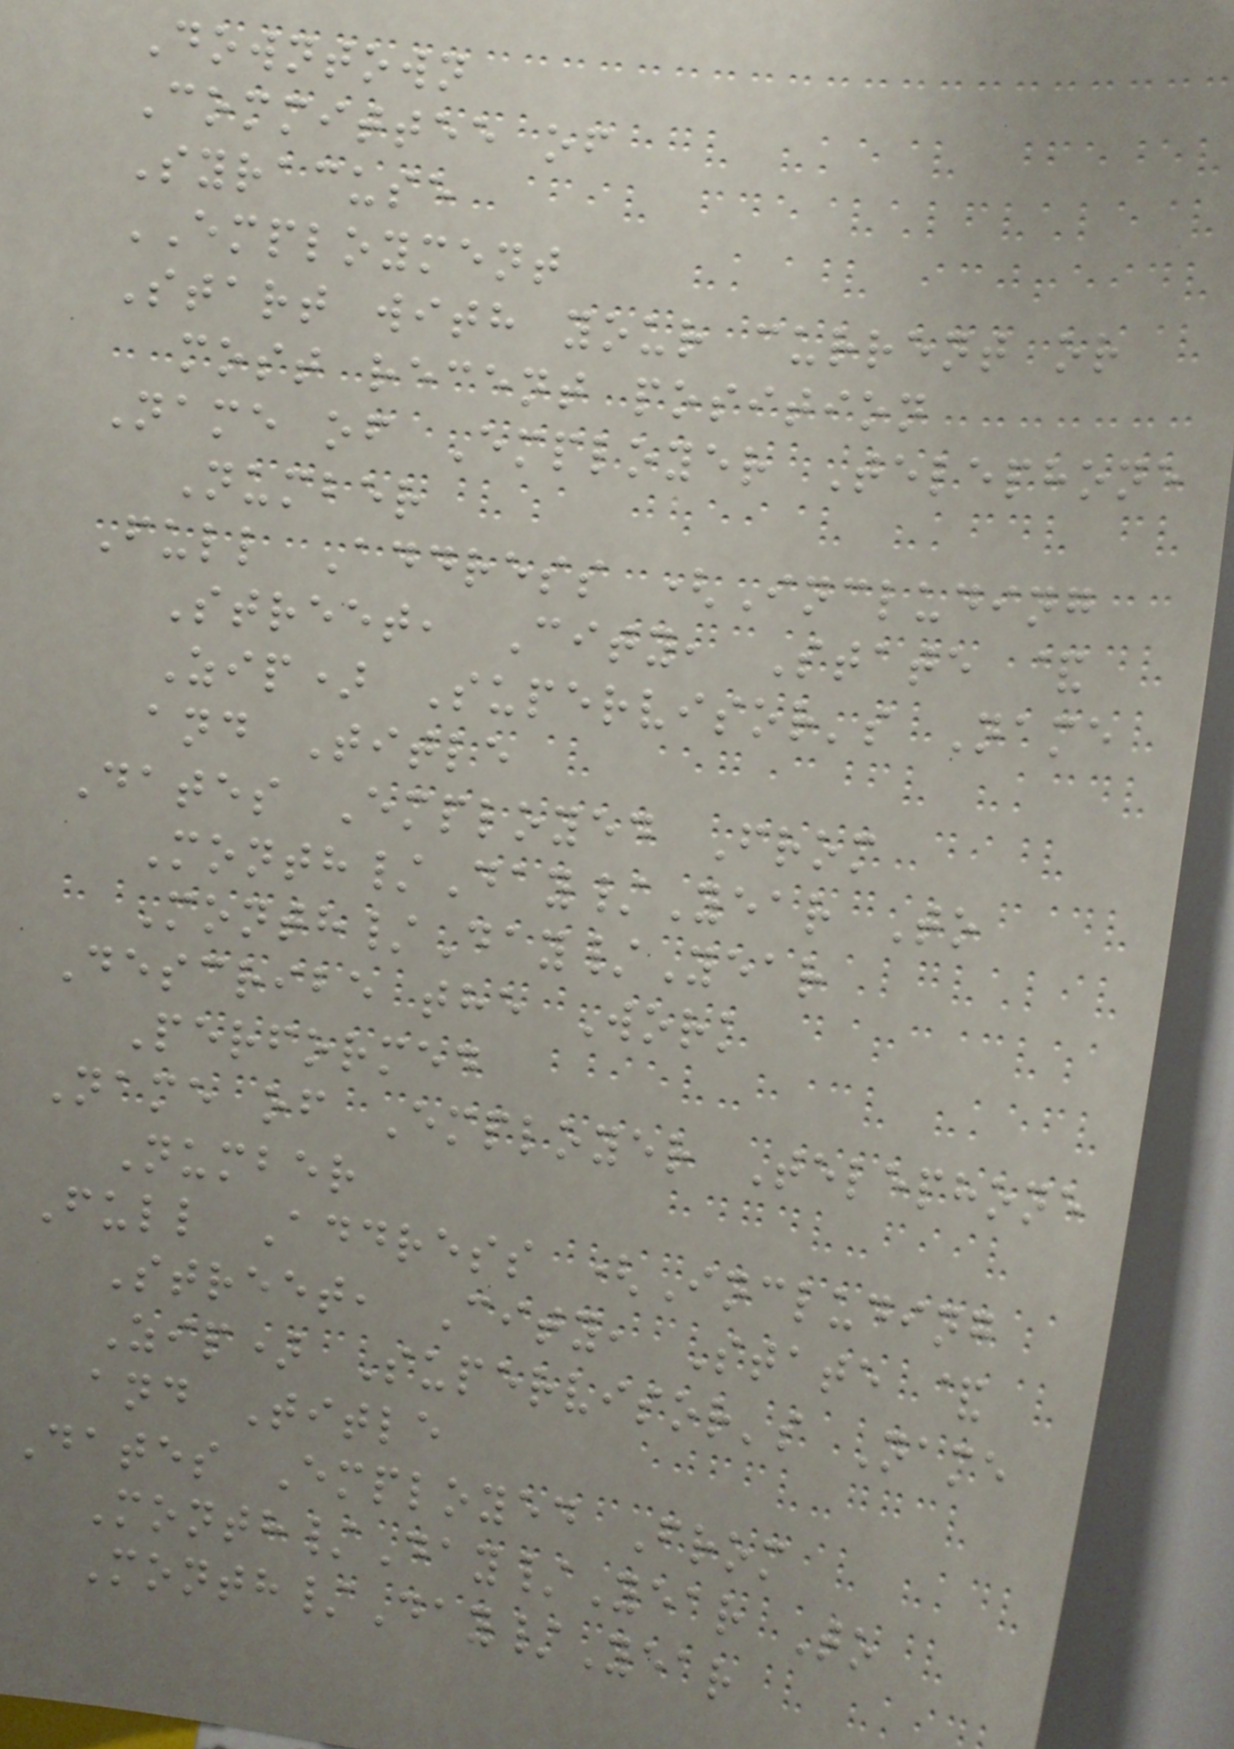Downtown
Committee of
Syracuse
EMPLOYMENT
Start with your current or
most recent position
Name of Employer Telephone
Number
Full Address (Including
Street, City, State &
Zip) Supervisor's Name
and Title
Dates Employed From
Month/Day/Year To
Month/Day/Year
Describe the Work
Performed
Name of Employer Telephone
Number
Full Address (Including
Street, City, State &
Zip) Supervisor's Name
and Title
Dates Employed From
Month/Day/Year To
Month/Day/Year
